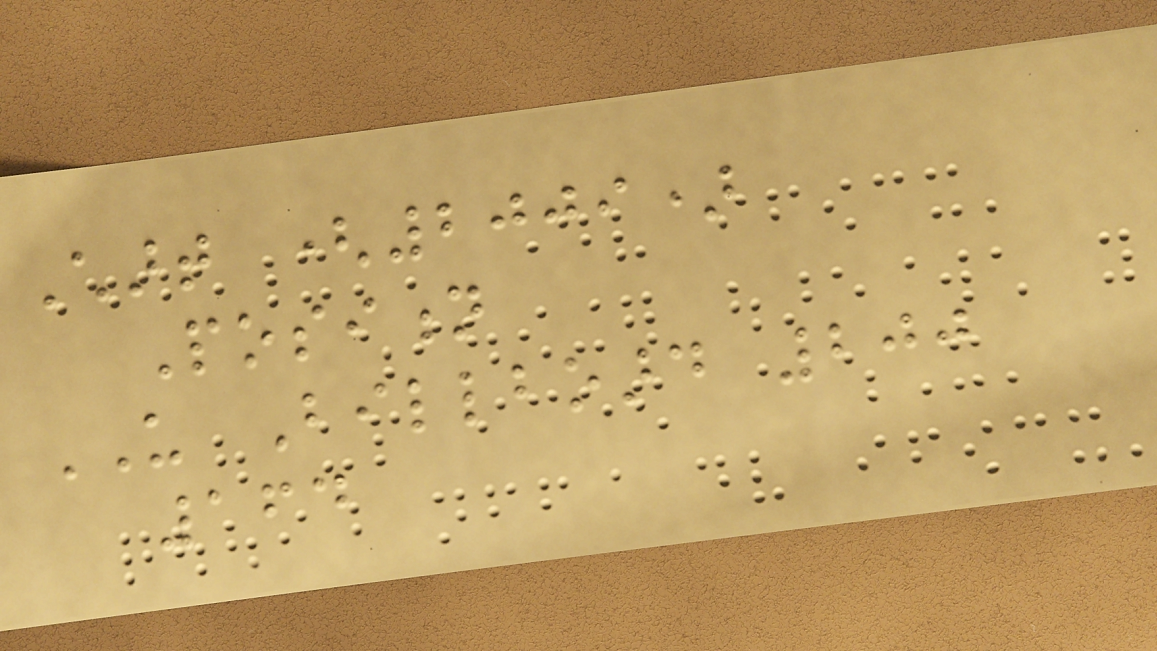Chart (2009)
Position
US Billboard 200
164
